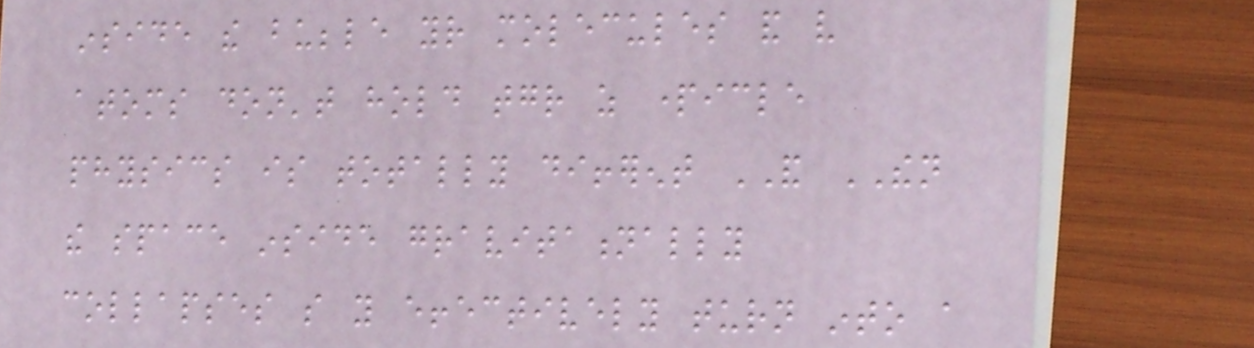inside the bubble your molecules and very
atoms don't hold together as particle
physics is totally different AND THEN
the space inside gravitationally
collapses so you effectively turn into a
